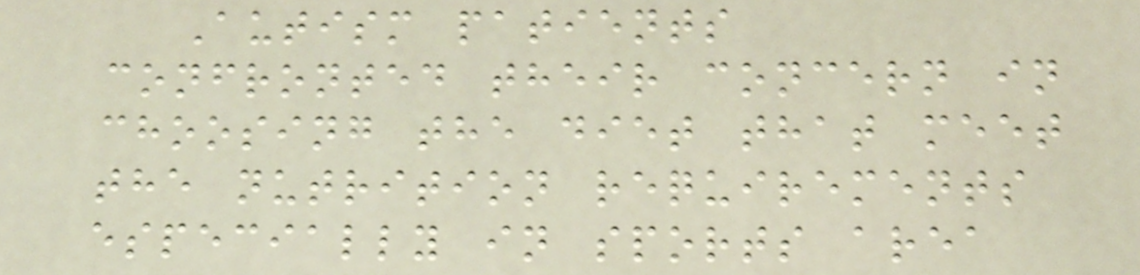Autism patients
confronted their concern in
choosing the diet that meet
the nutrition requirements
especially in sports area
